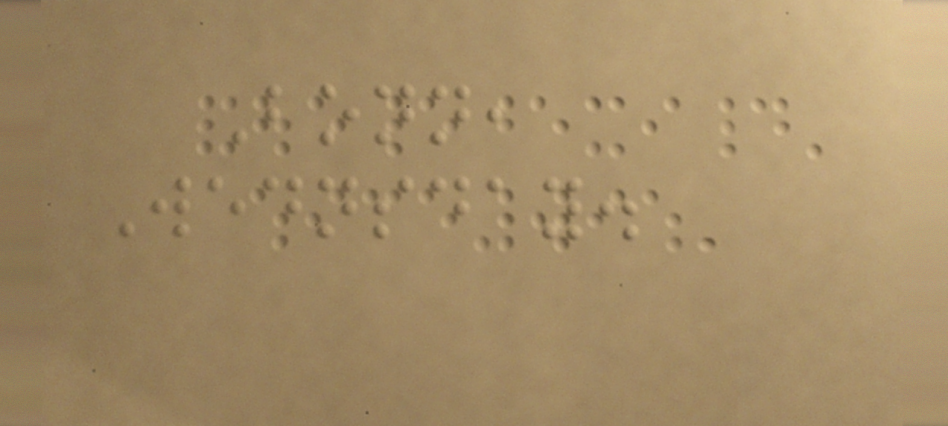Bonn,
Wednsday.
